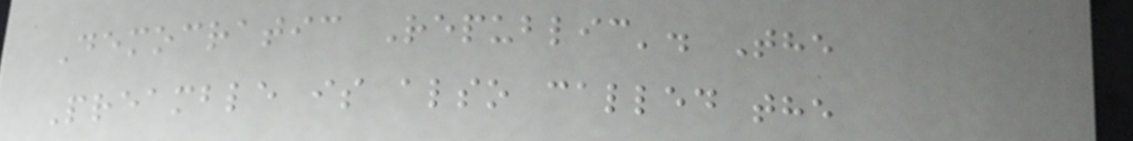Democratic Republic'. The
Preamble is also called the
